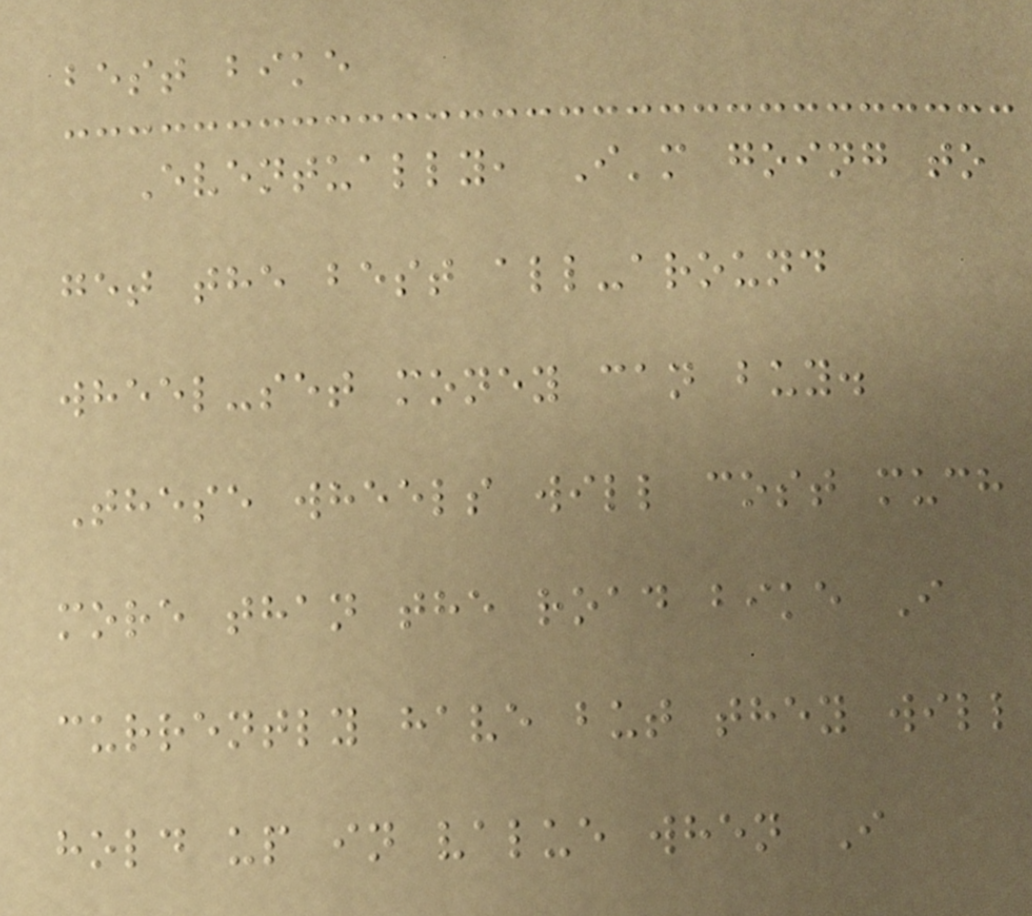best bike
Eventually, I'm going to
get the best all-around
wheel-set money can buy.
These wheels will cost much
more than the road bike I
currently have but they will
hold up in value when I
